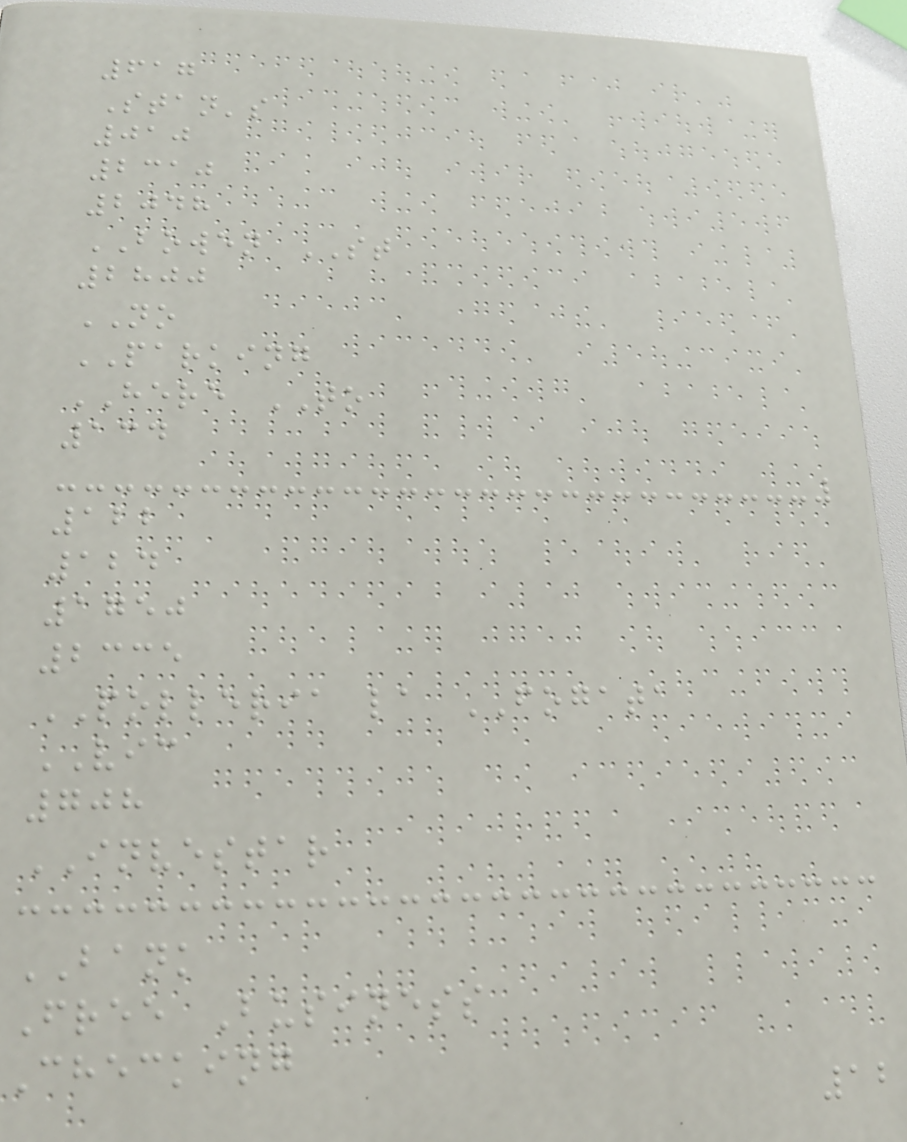617
Stan's
010
2310
2048
BOWEN ST
2800
NO
PARKING
HERE TO
134
122
124
1750
2335
POLLERIA la FOGATA
VIC
708
INVESTAR
BANK
Free Business
Checking
12
